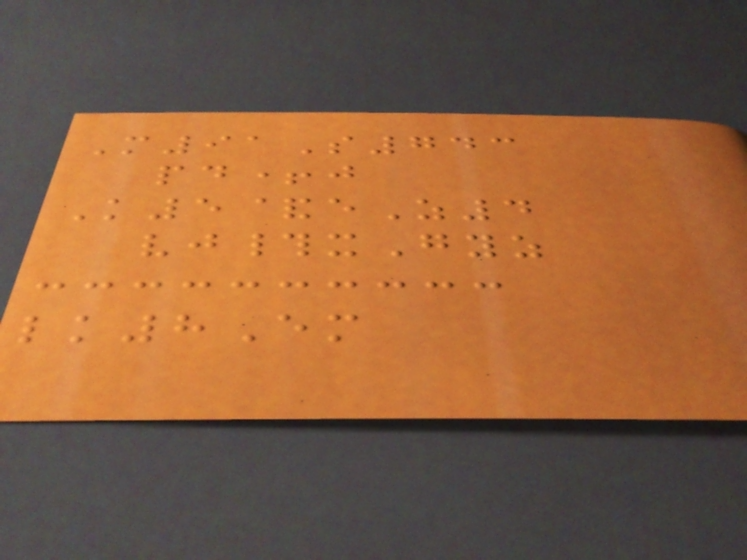M91S743
pd+j
K5&eZ4
vj#xGyz
lk8Em
